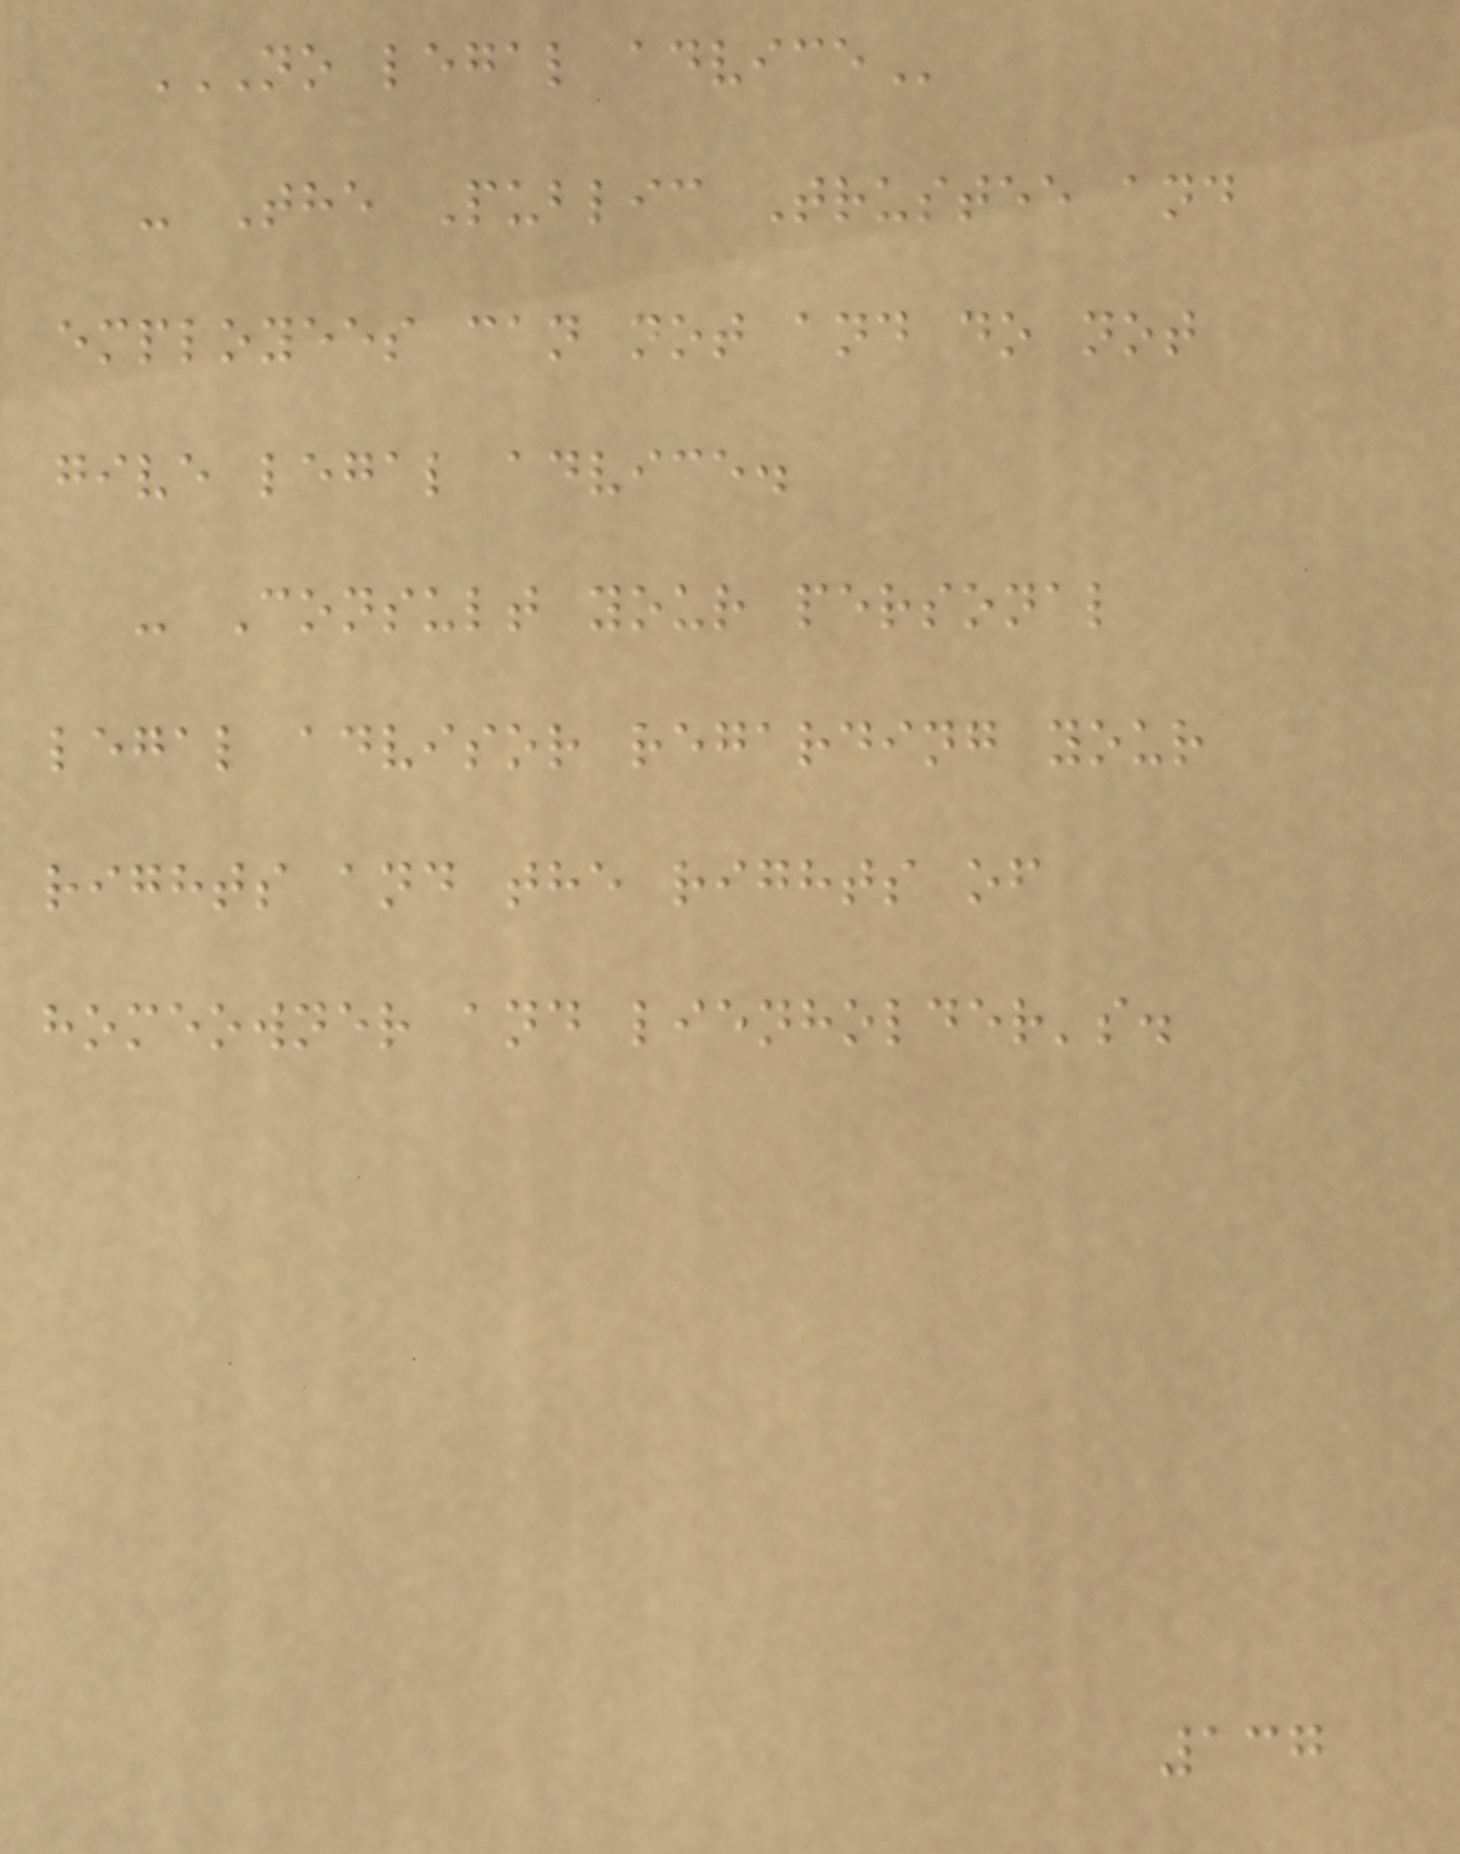NO LEGAL ADVICE
- The Public Trustee and
employees can not and do not
give legal advice.
- Consult your personal
legal advisor regarding your
rights and the rights of
homeowner and lienholder's.
137
